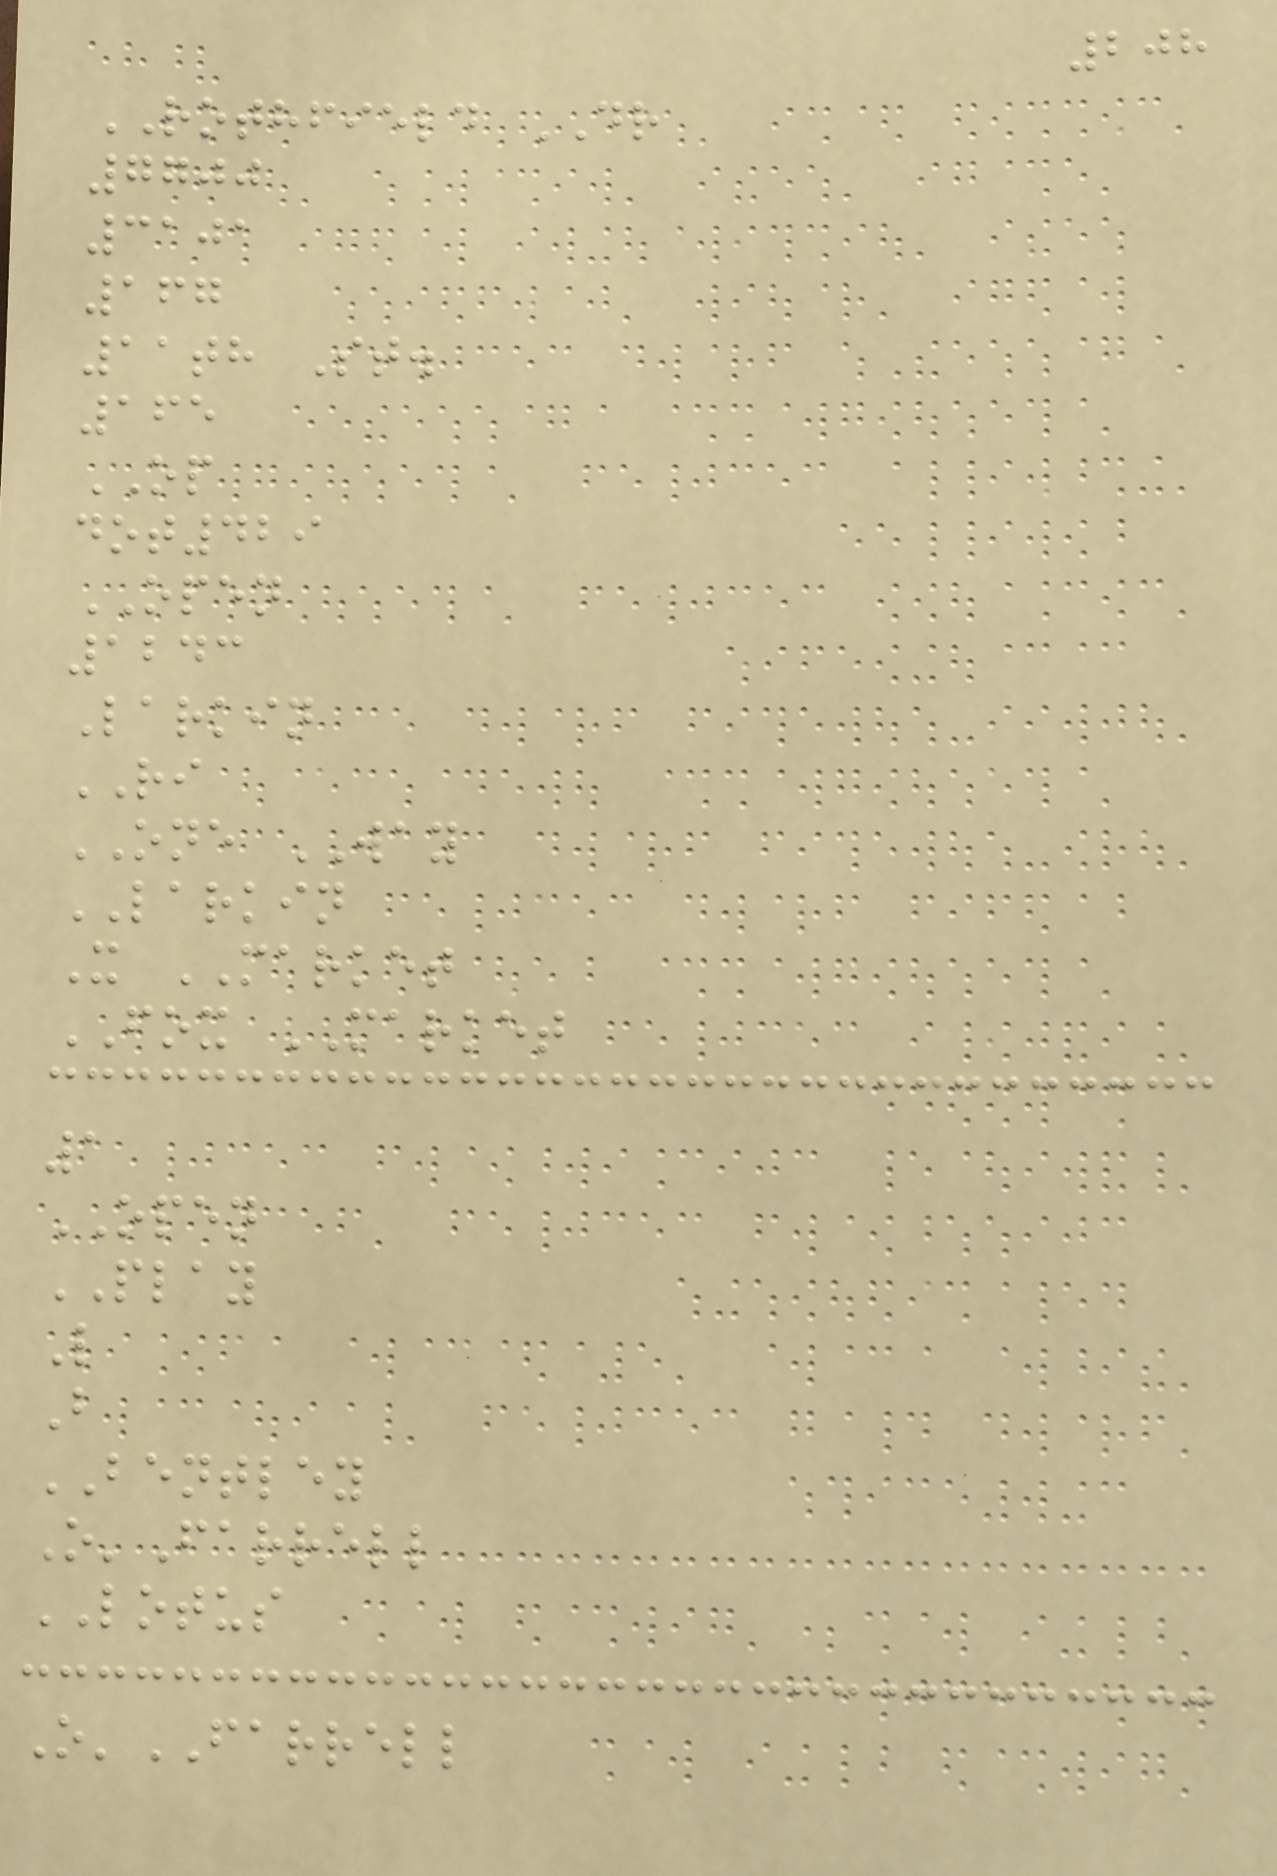208
ROTHFIELD DR
7700
3101
167
11th St.
165
OP
dot429
OPEN
1243
Larkin
RI
ONE WAY
LARKIN
X MARKET
FOX MARKET
1
OPEN
PLAY
L
B
BENTLEY
O'Farrell
LOTUS
O'FARRELL
